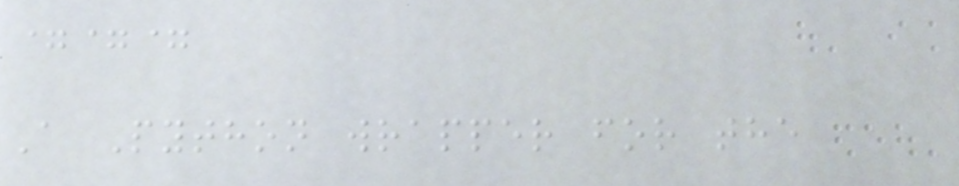===
A Python wrapper for the
